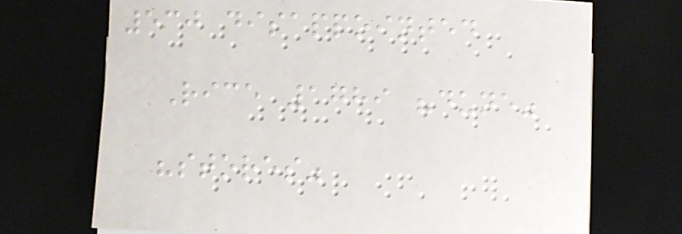530 disappointed
Rice 1789 "dune"
"stores"
